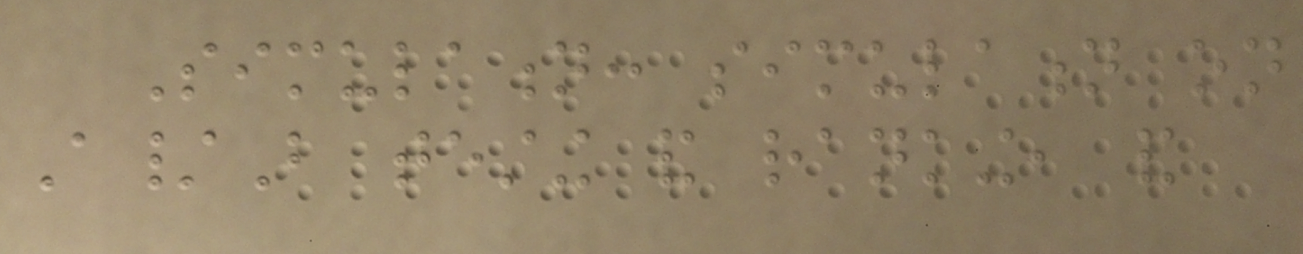Simulation: simulation on
A/B testing and ranking, and
